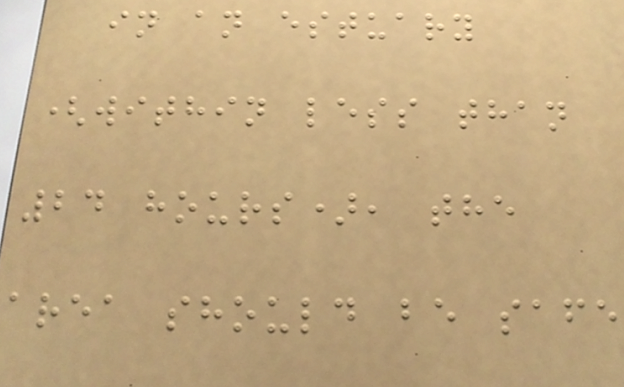in an estuary
(within less than
24 hours), the
area should be safe
